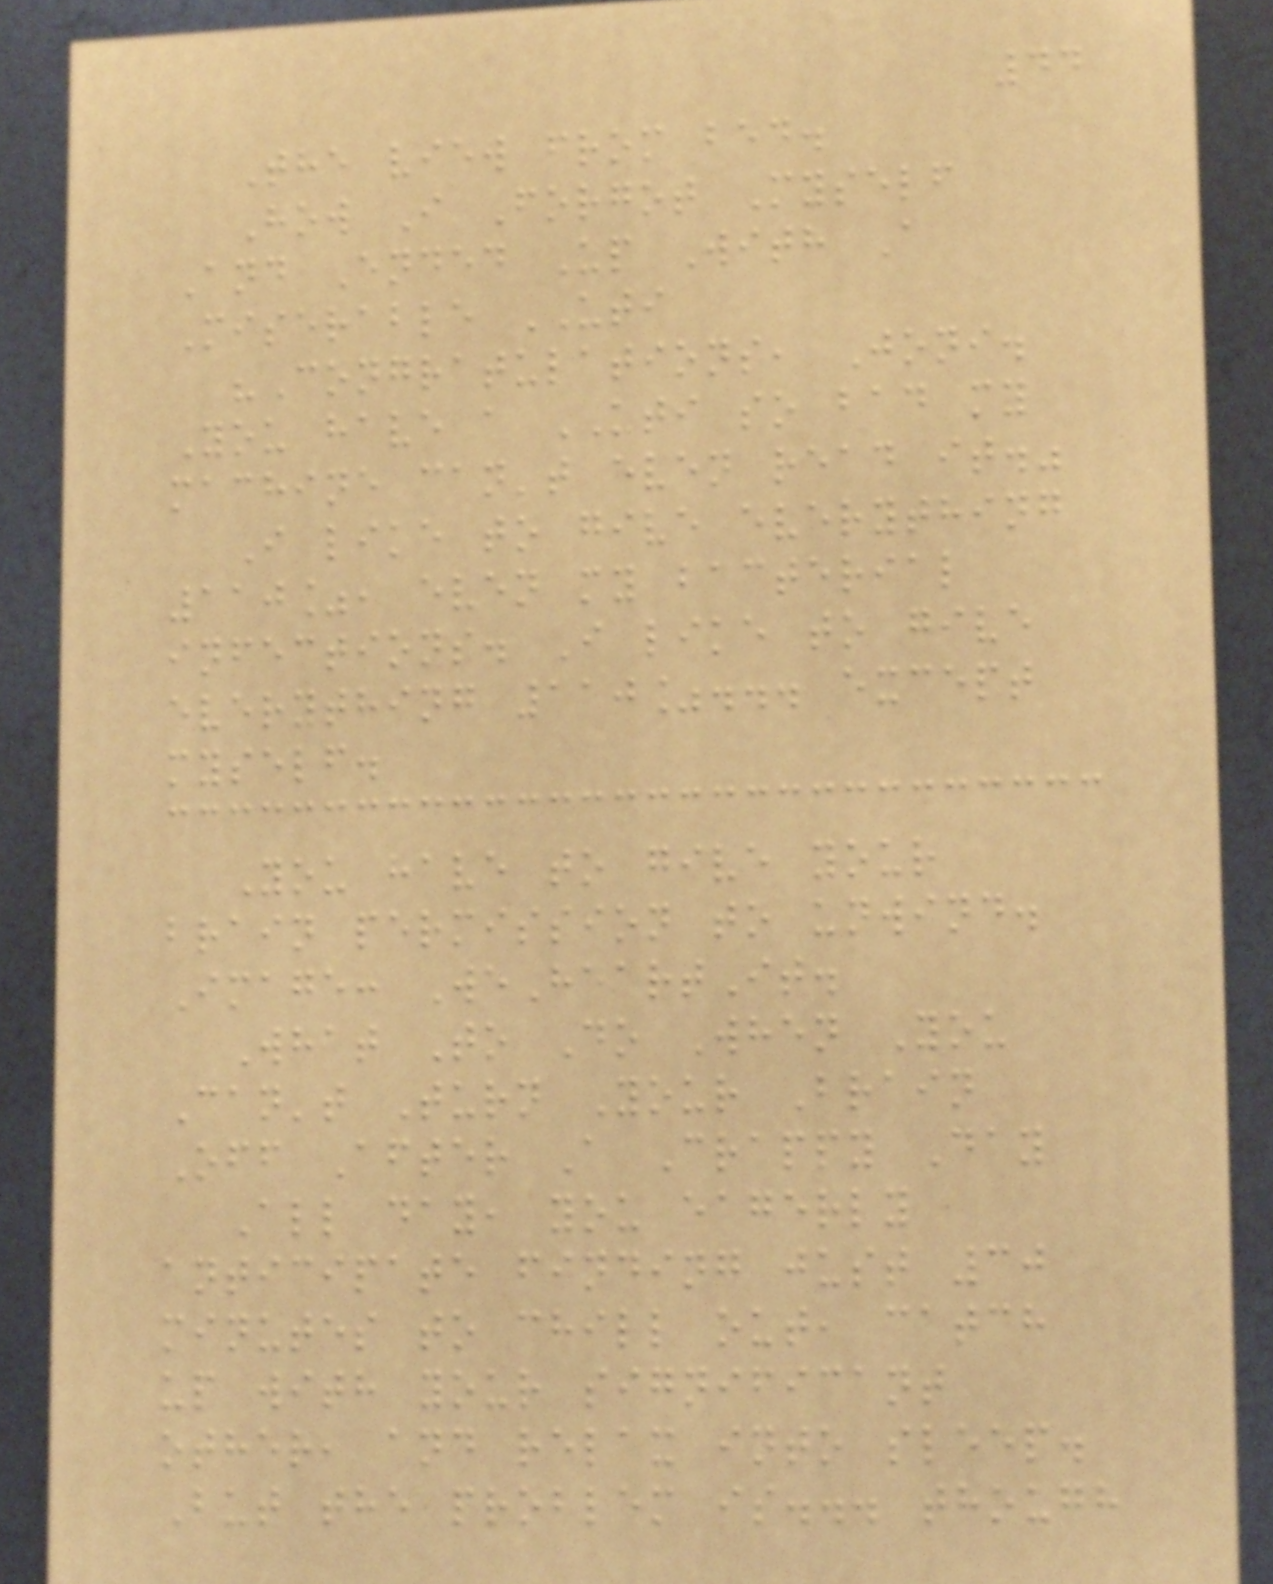44
The view from bed.
How I Forgot Myself
And Ended Up With A
Miserable UTI
"Congratulations, Joni.
You have a UTI so bad my
machine can't even read it."
I like to give everything
110%, even my bacterial
infections. I like to give
everything 110%... except
myself.
You have to give your
brain permission to unwind.
Image: WeHeartIt.
What To Do When You
Can't Turn Your Brain
Off After A Crappy Day
All day, you eagerly
anticipate finding just 30
minutes to chill out, catch
up with your significant
other, and relax into sleep.
But the problem is... though
